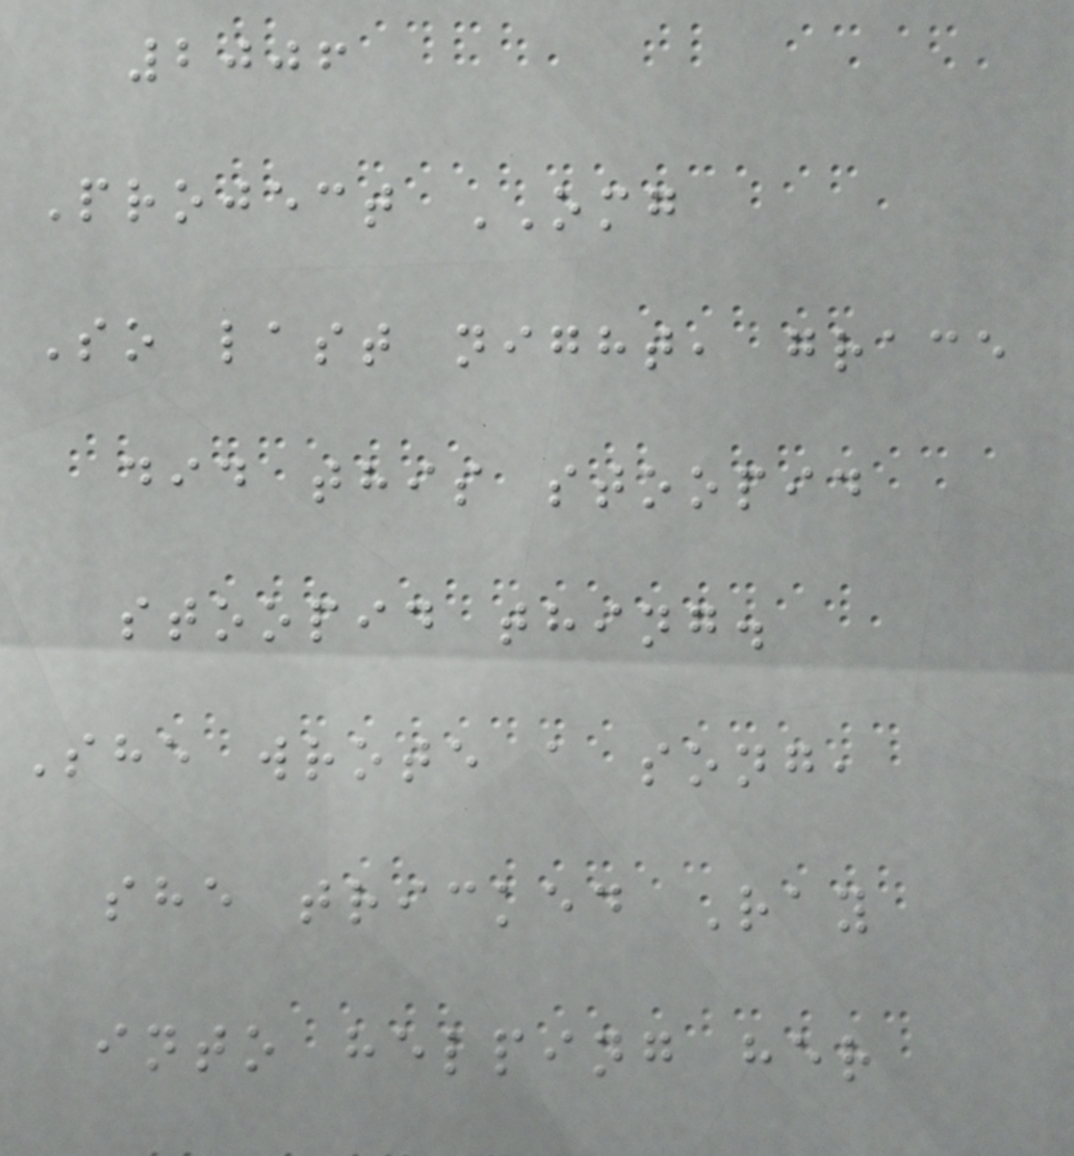2006
Project OMG
So last night, grace
did this stoopid
stoopid thing.
She wrote a song,
she tricked Ray
into helping her
